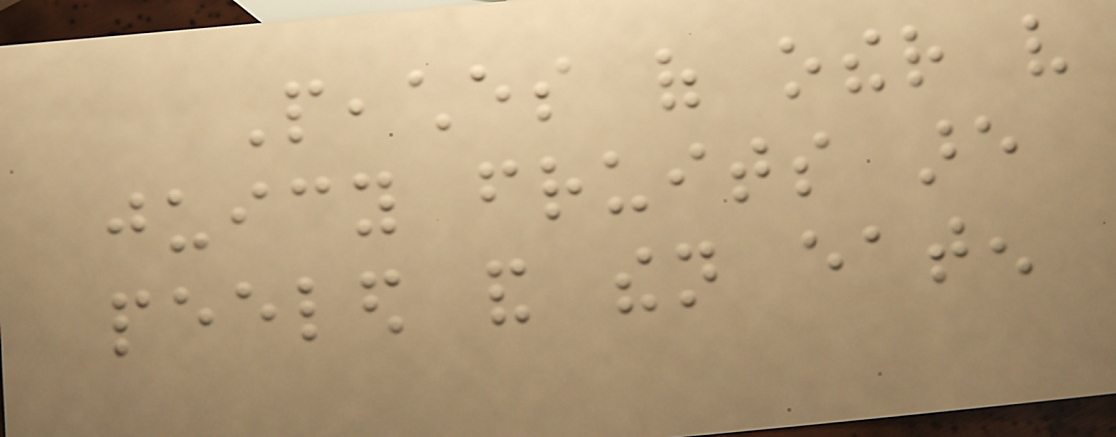Peaches of other very
juicy fruits are
peeled and then eaten
